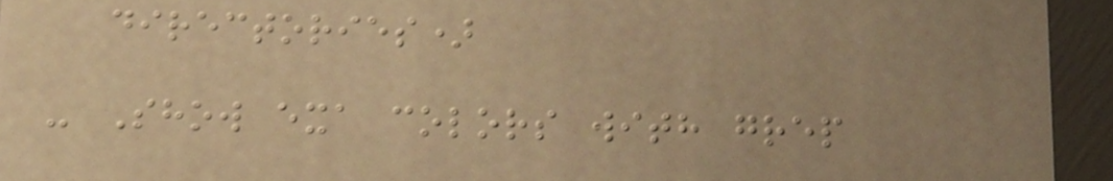directories)
- Show exa colors with grep
